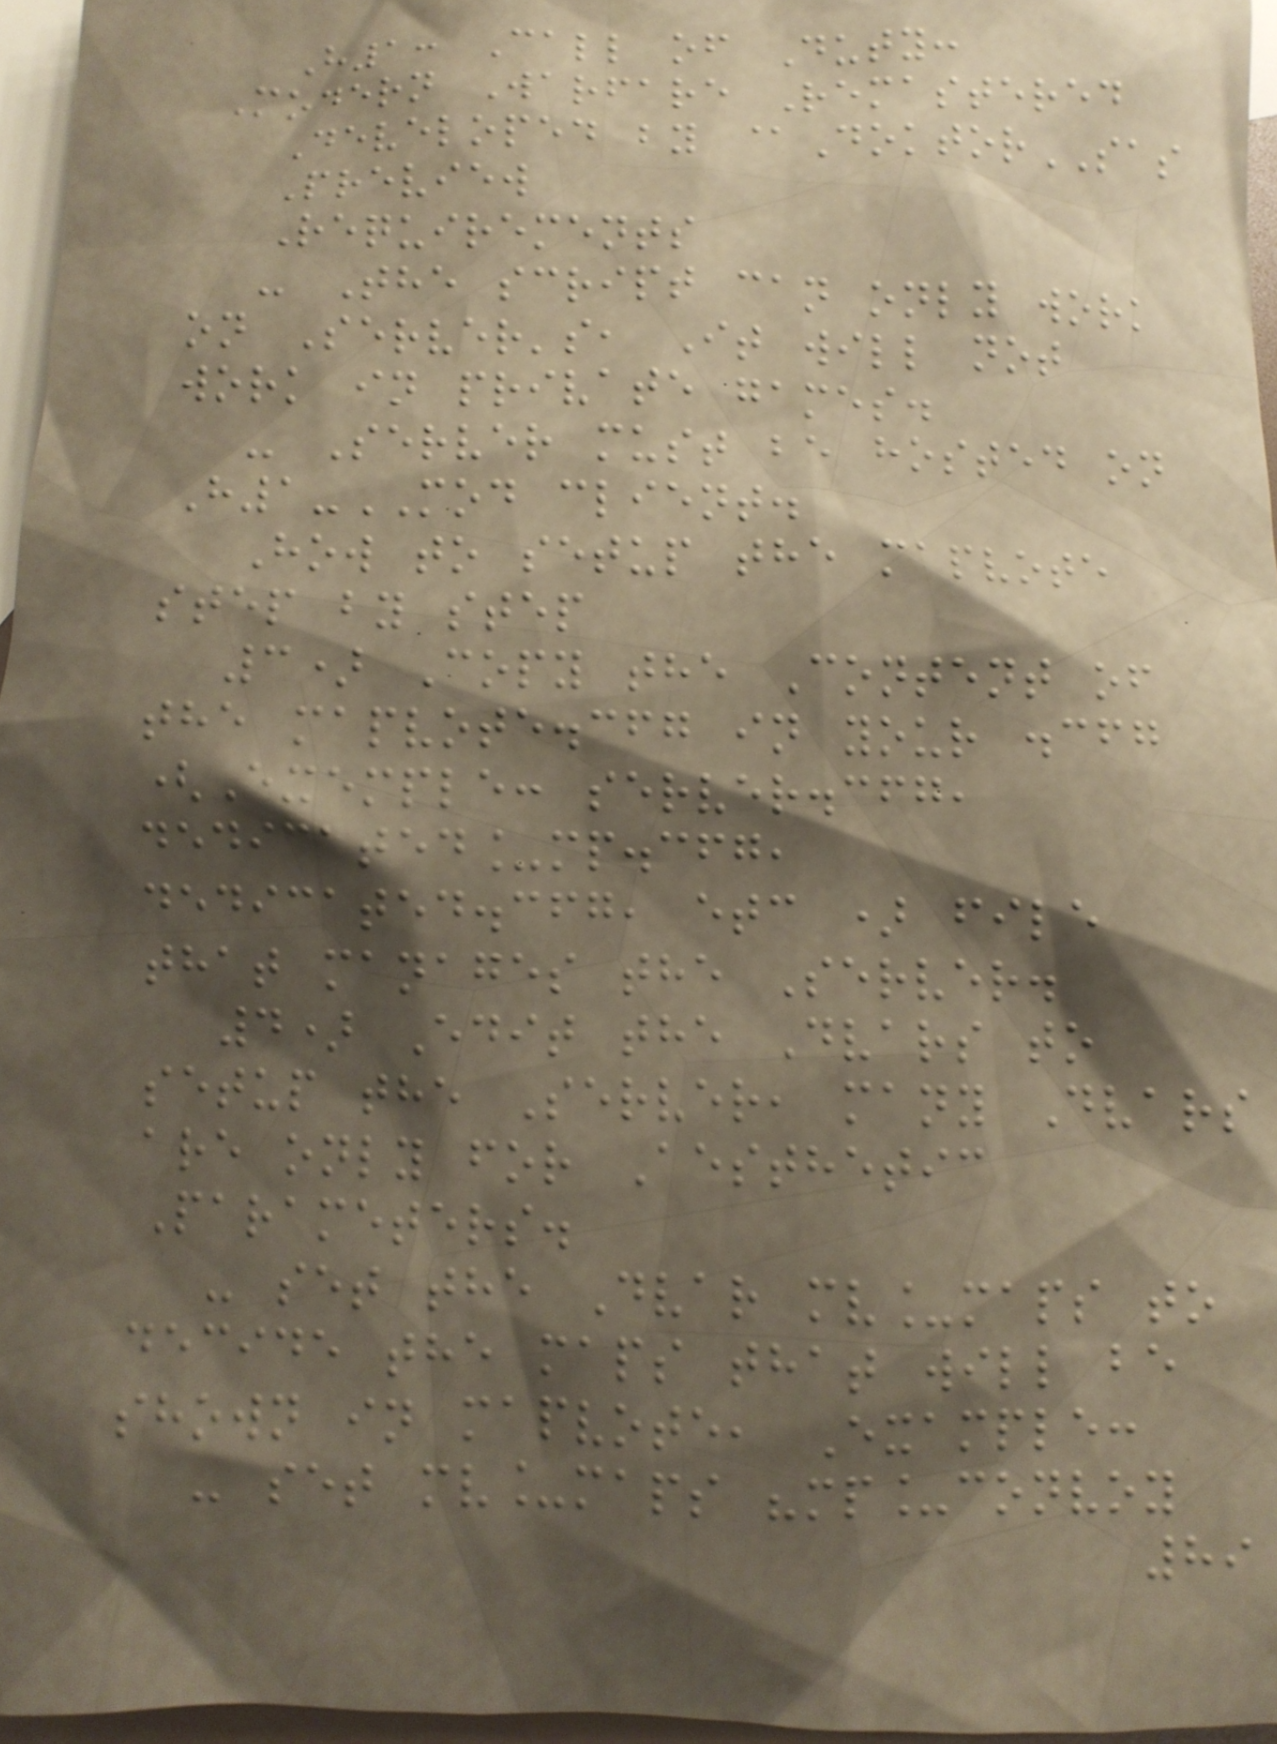H1: Call of Duty:
Modern Warfare Remastered
Developed by @DoktorSAS
Preview
Requirements
- The script can only work
on Server's, It will not
work in private games.
- Server must be hosted on
H1-MOD client.
How to setup the mapvote
step by step
3) Copy the Content of
the mapvote.cfg in your .cfg
(Exemple: server.cfg,
dedicated_mp.cfg,
dedicated.cfg, etc ) file
that manages the Server.
4) Edit the Dvars to
setup the Server, many Dvars
are only for Aesthetic
Parameters.
- set the Dvar mv_maps to
decide the maps that will be
shown in mapvote, Example:
- set mv_maps "mp_convoy
89
